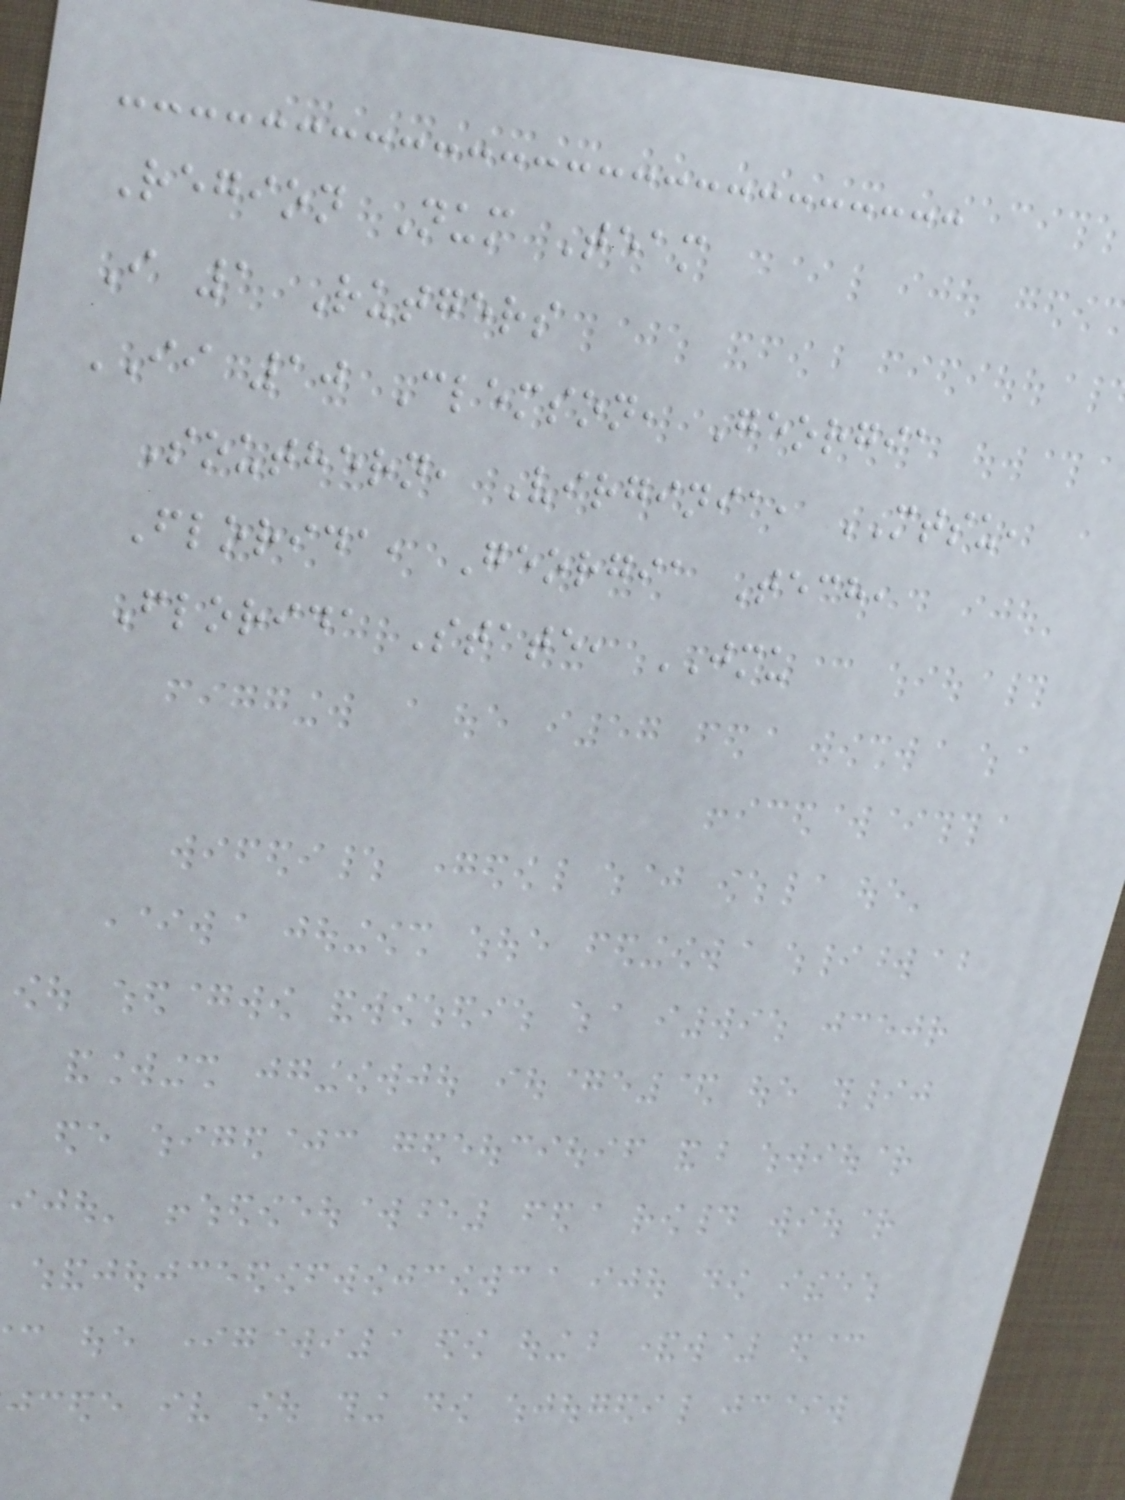Region Num Team
I 1 Rutgers
II 10 Clemson, Georgia
Southern, Virginia, MTSU,
Florida, Georgia Tech,
Florida State, JMU
